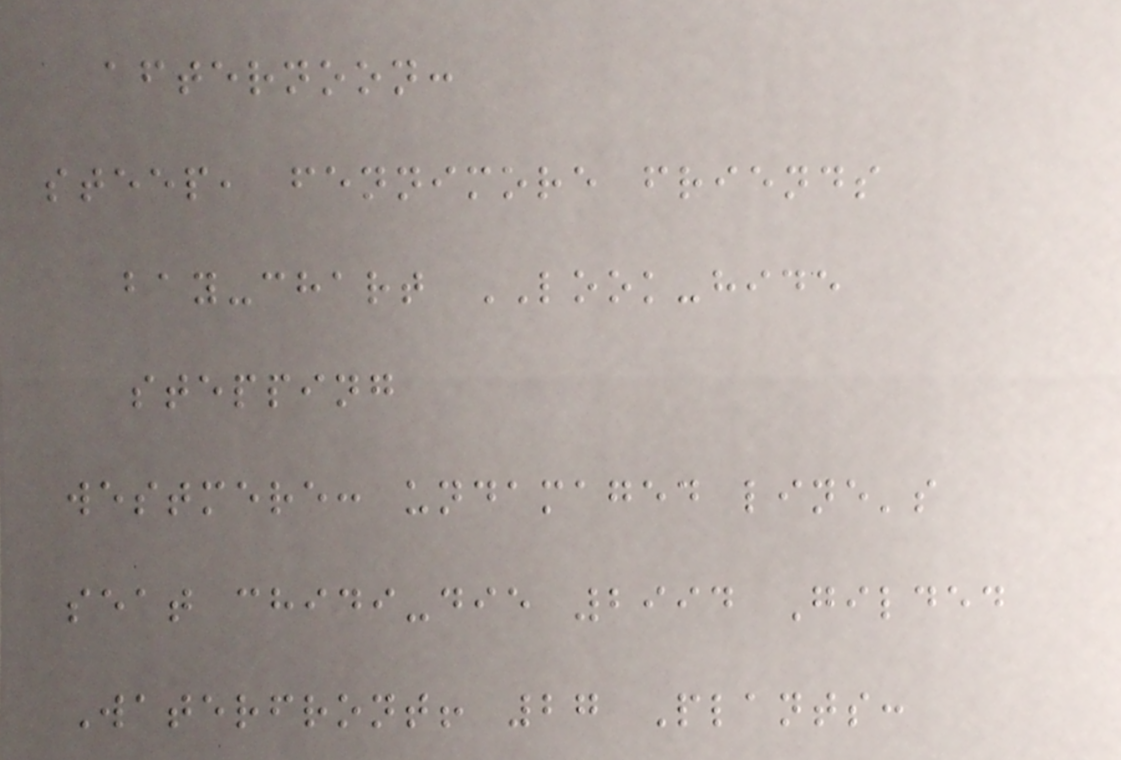afternoon:
steep, fennimore friends
bay-chart LOOK-hide
stepping
westmere: undamaged line's
seat chidi-die 2994 Gilded
Waterfront! 27 Plants:
